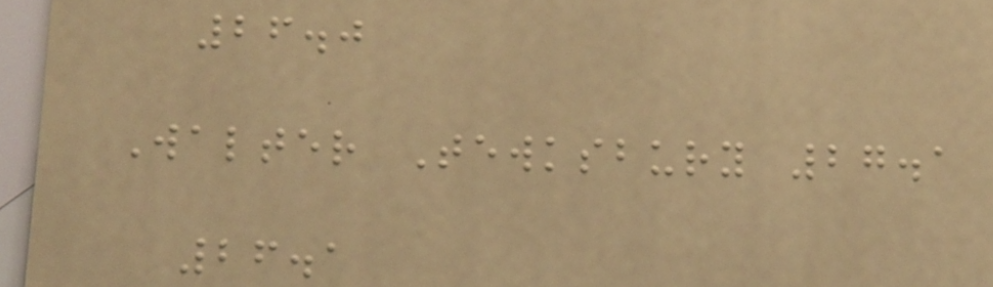26.0
Walter Tewksbury 27.1
26.1
